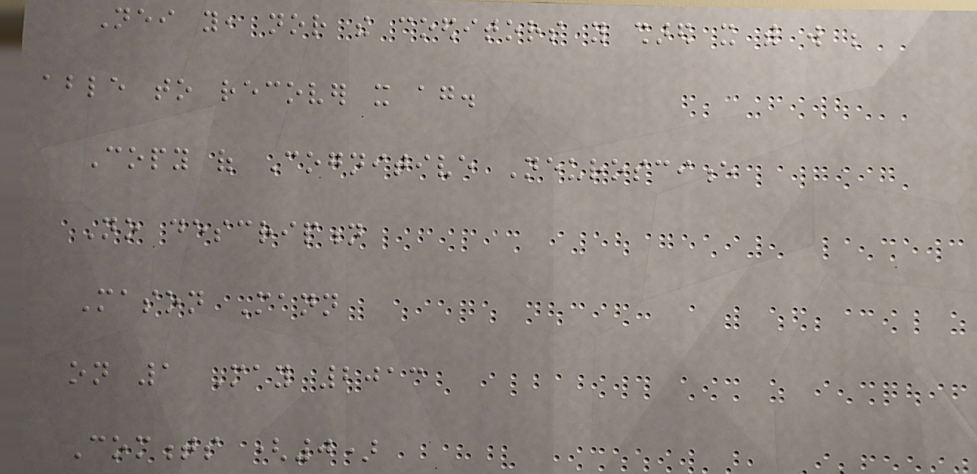Neither you, nor the coeditors you shared it with will be
able to recover it again.
Copy of Cognitive Neuroscience
No description
Mason Mann
on 1 May 2013
Comments (0)
